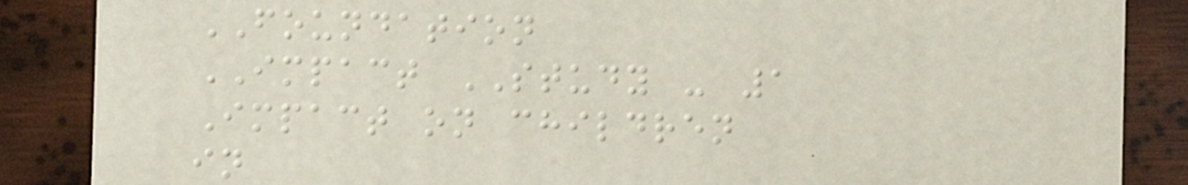FOUNDATION
IMPACT STUDY - 1
Impact on children
in
